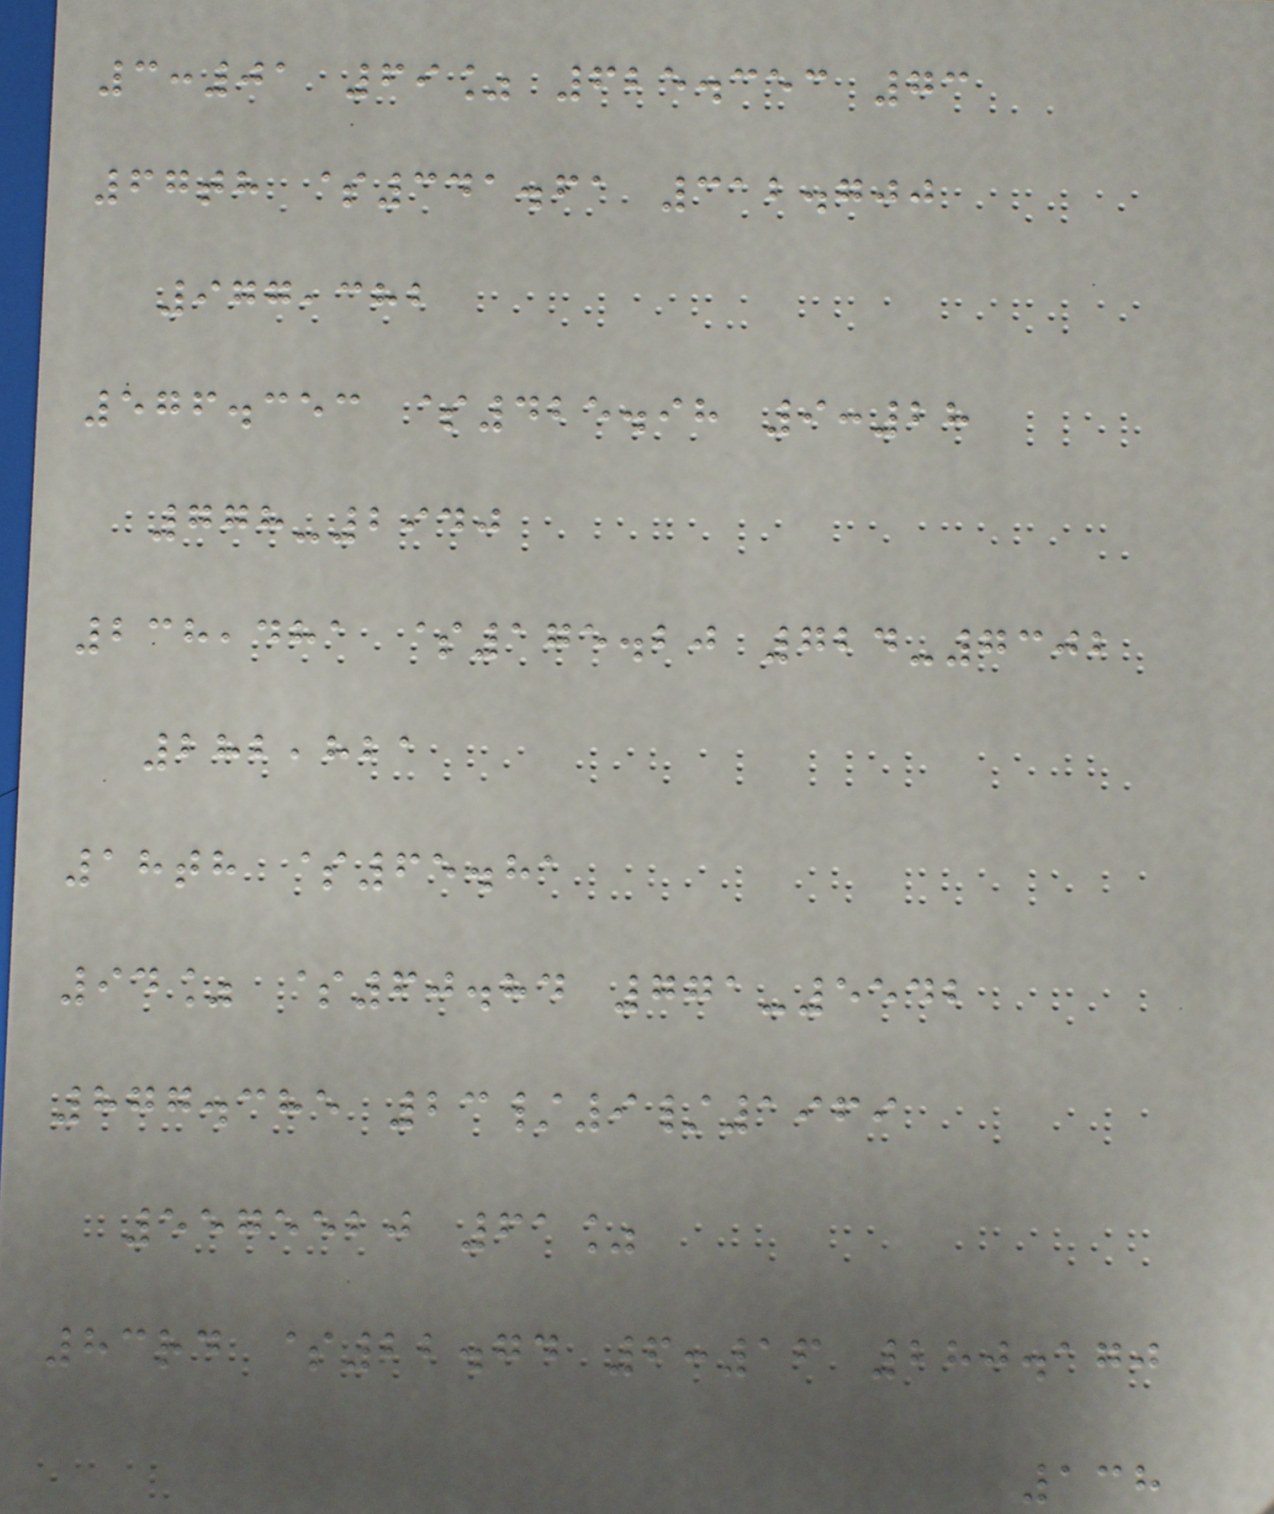3:01 69% 625.353 73
67th $341.61 312.700
977,382
576.353 $425.98 9:28
778-2940
238,481 $175.20 724-7302
282,821
18th $65.81
94% $60.84 771-5542
877.385 23/9/1969
5575520 61%
83rd $22.74 6:16 280.170
138
